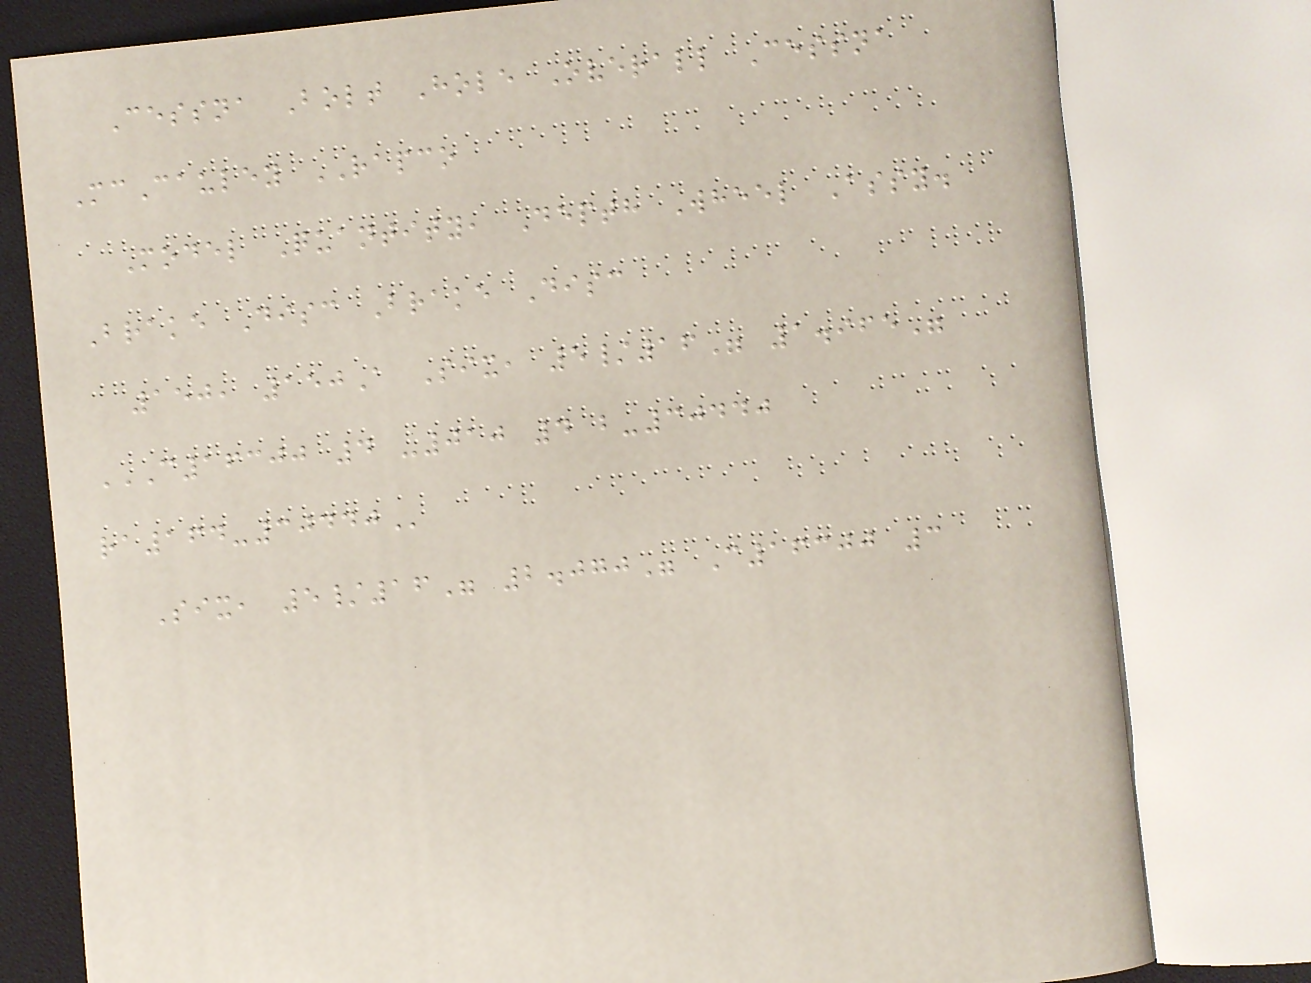Cessna Bolt Hole Overall Cessna
McCauley RAPCO
Model Quantity, Depth Wheel Assy.
Brake Disc Brake Disc
150, 150A Six, 5/16" 1.965"
C16300 4 -010 4 B-30440
RA164-30440
Six, 5/16" 2.070" C16300 3
